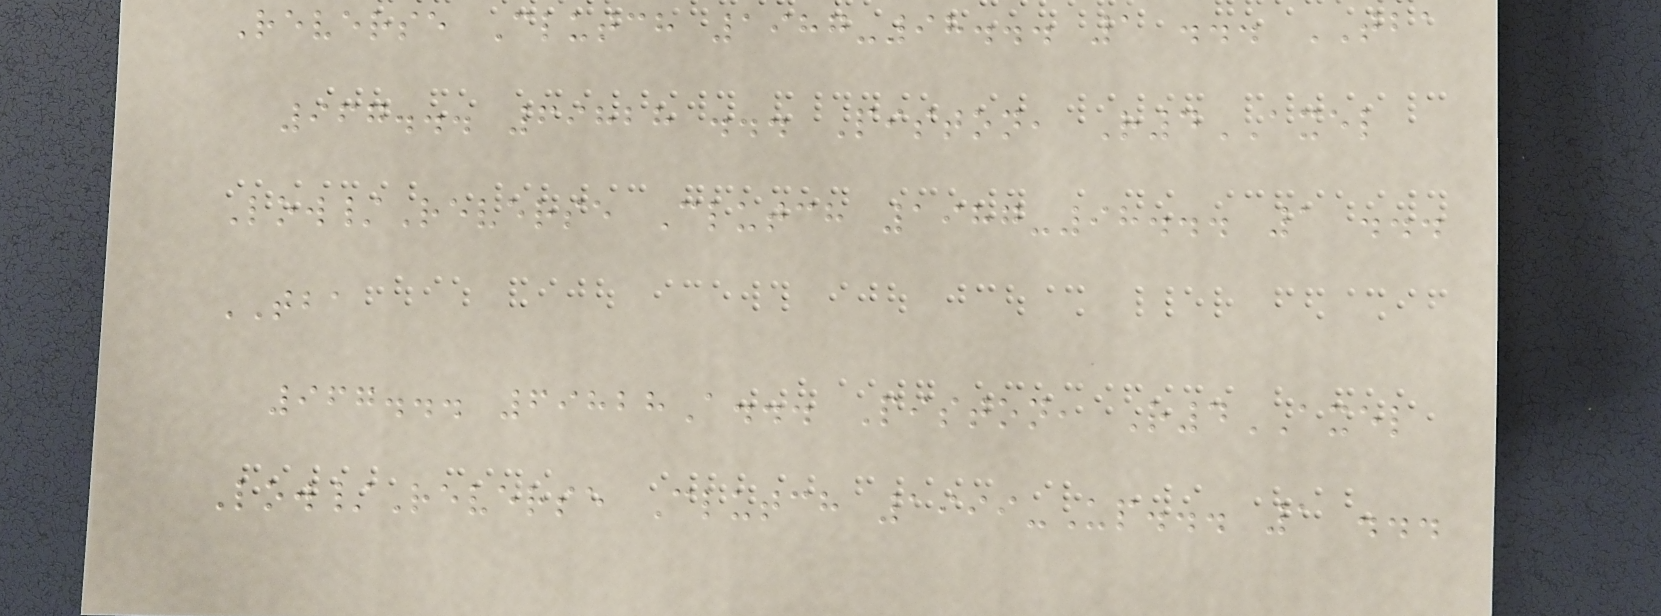Reverse Clutch 1987-98... 1 ... TBA
967... 69828 ... Piston, R4AXEL
Low/Reverse Clutch 1987-98... 1 ...
TBA
967... 69828A... Piston, R4AXEL
Low/Reverse Clutch 1999-Up... 1 ...
